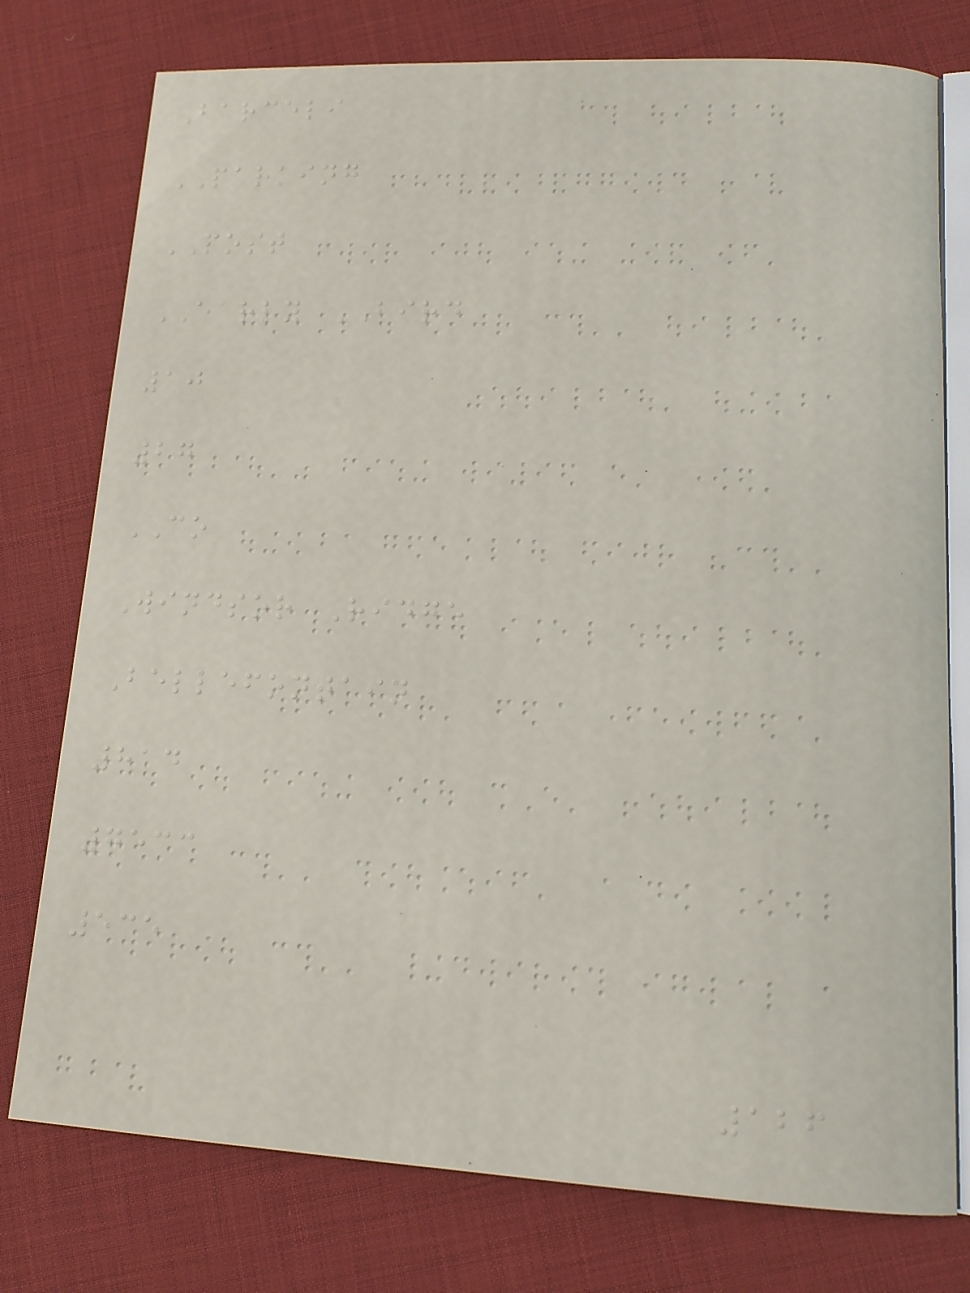Barceli
PARKING
POST
EARLY BIRD
10
27
CO
Windsor Ridge
Bellefontain
814
7533
535
126
